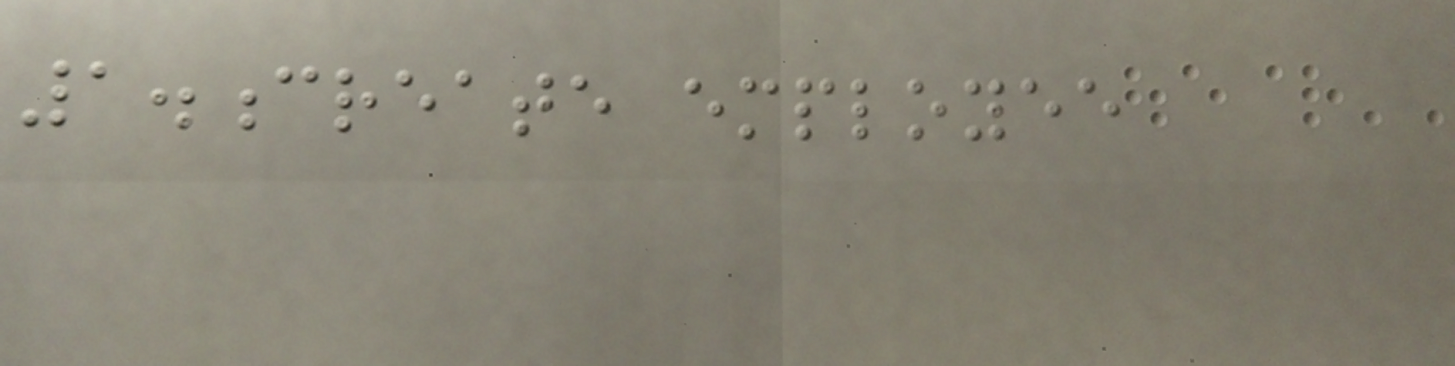1.create employee
